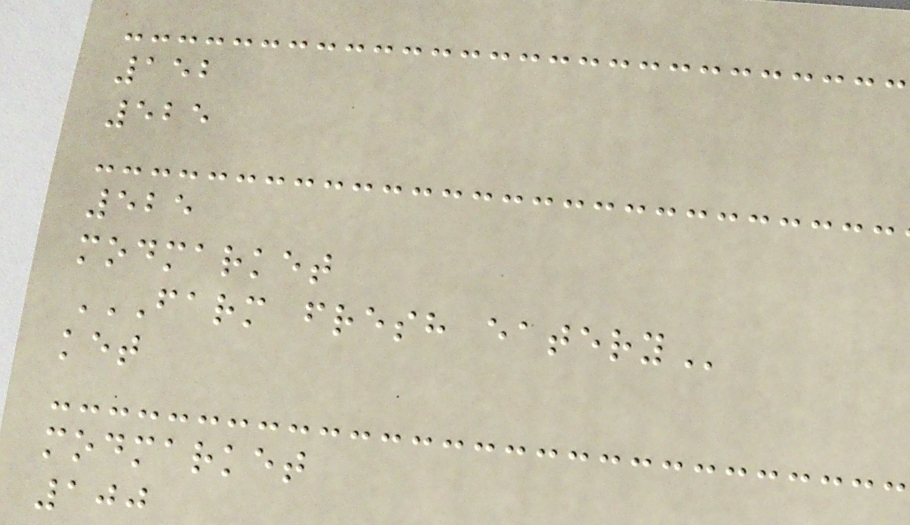152
525
525
modmarket
FARM FRESH EATERY
ket
modmarket
100
